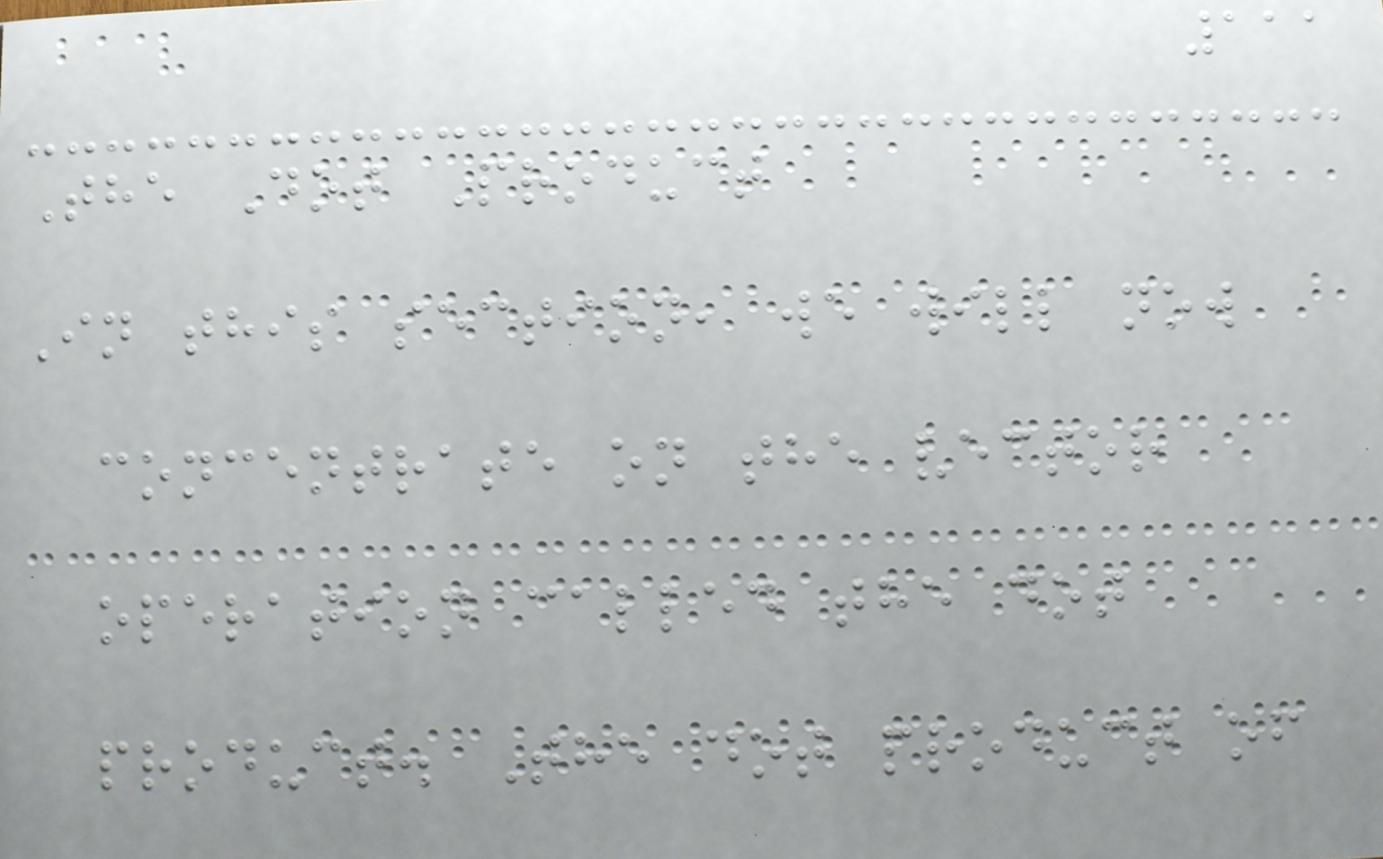111
The Dot Product
In this section, we will now
concentrate on the vector
operation called the dot
product. The dot product of
